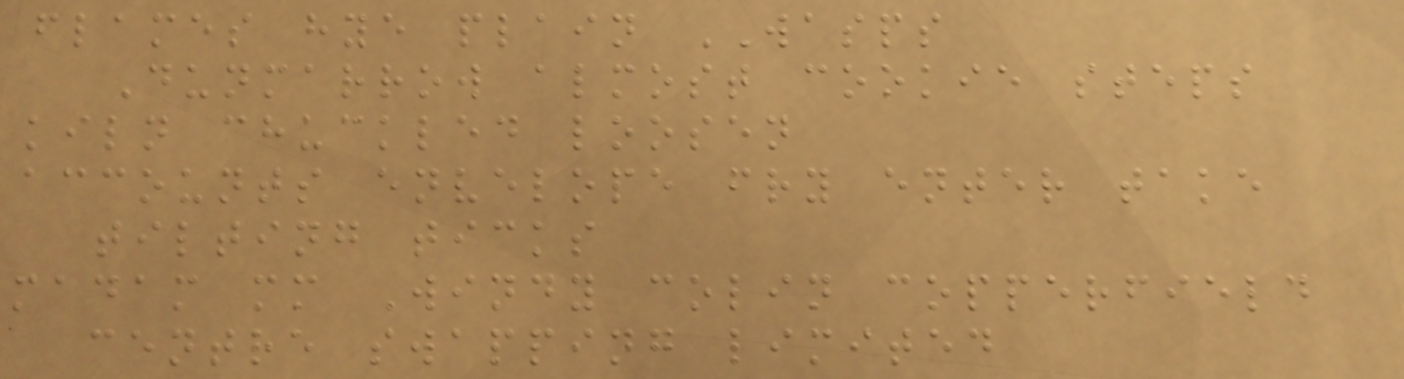flames hye plain WASPS
Dunmarrow almost cookie steps
kiln chuckled loosen
accounts envelope fry enter take
tilting ticks
madam mm Windy colin copperfield
centre swapping limited
